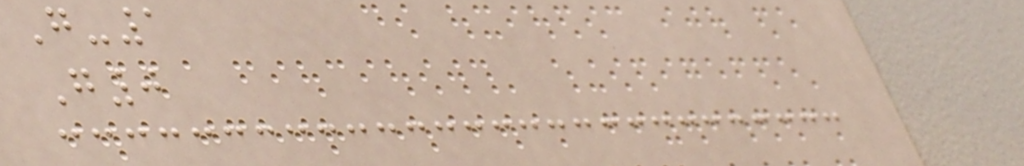G-1
G0
